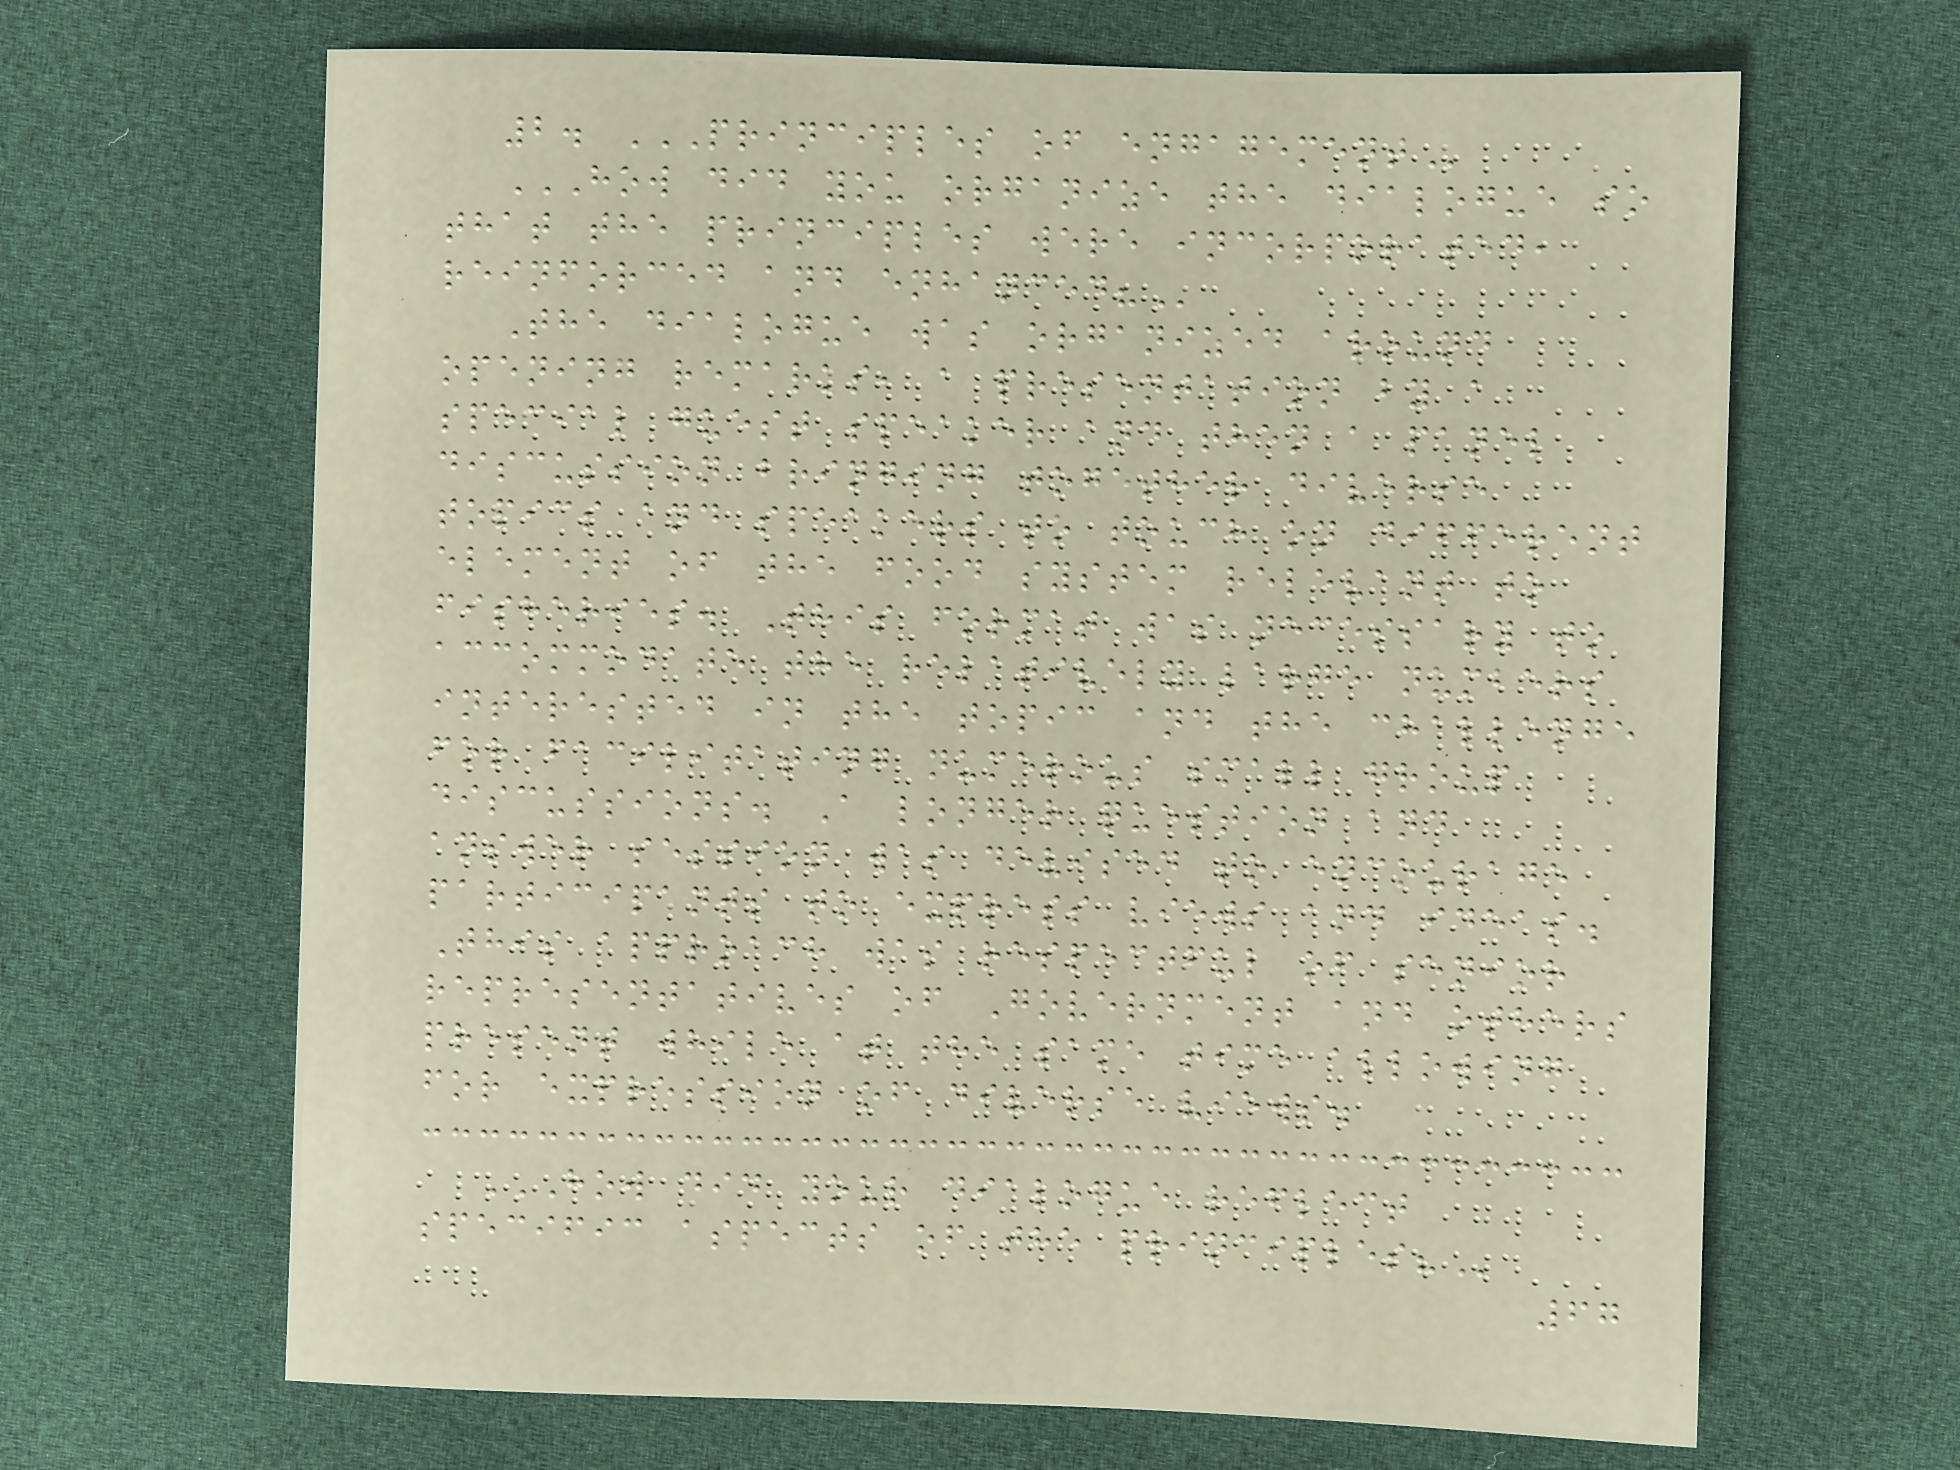2. PRINCIPLES OF ENGAGEMENT
HOW DID YOU ORGANIZE THE DIALOGUE SO
THAT THE PRINCIPLES WERE INCORPORATED,
REINFORCED AND ENHANCED?
The dialogue was organized around
opening remarks, a presentation by a
special guest speaker and then a panel
discussion bringing together diverse
topics and speakers to touch on different
element of the food system relevant to
fisheries. This format was necessary to
accommodate the relatively large numbers
interested in the topic and the challenge
for facilitating numerous small group
discussions. A longer question and
answer session was devised to encourage
participants to express views and ideas.
This approach was respectful of senior
representatives of Government and others
present while at the same time allowing
for expression of diverse views.
HOW DID YOUR DIALOGUE REFLECT
SPECIFIC ASPECTS OF THE PRINCIPLES?
67
